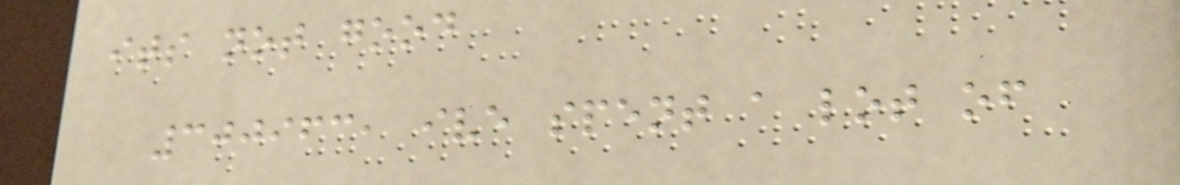its not good
300963, ive spent a lot of
